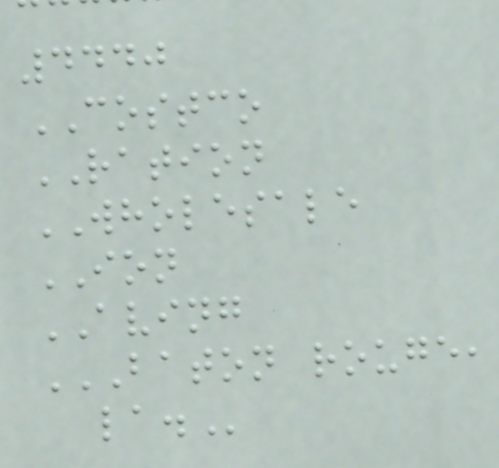4440
COSTCO
RATION
WHOLESALE
ION
AVING
BATON ROUGE,
LA.
